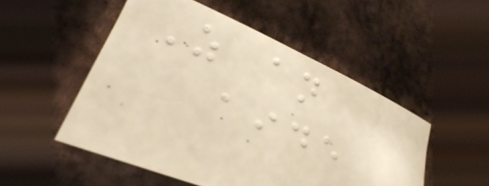As an
aide
